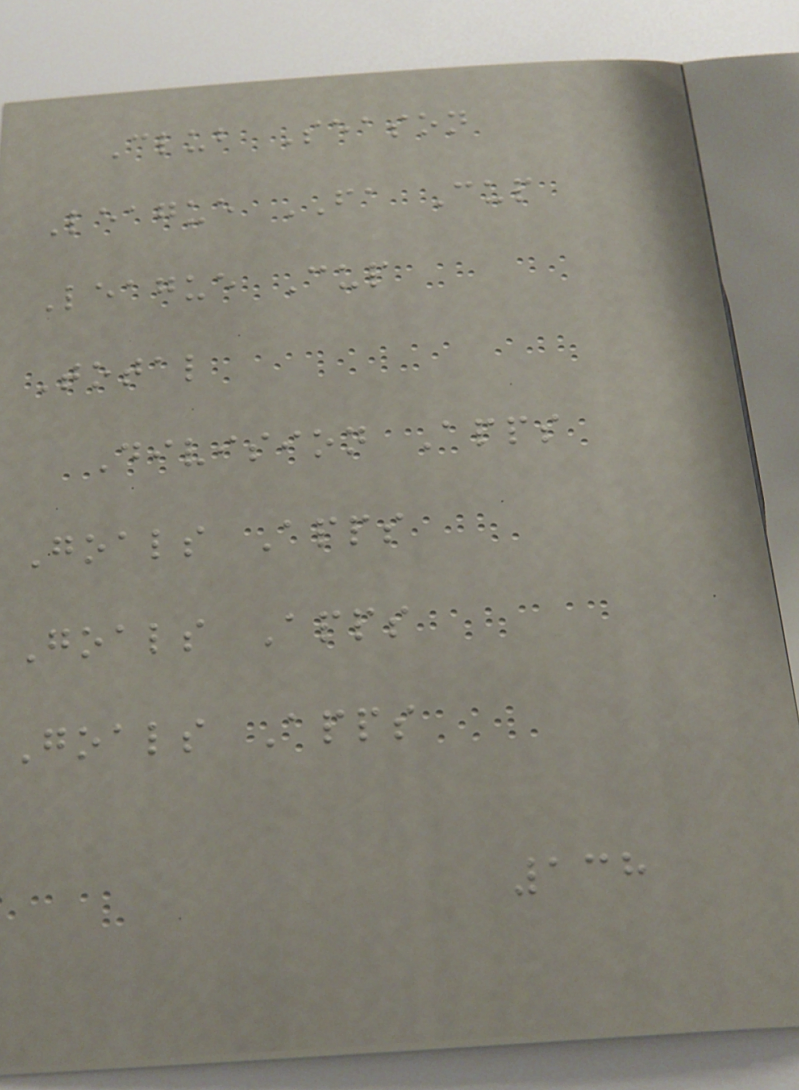Club Season
League FA Cup
League Cup
Total
Division Apps
Goals Apps
Goals Apps
Goals Apps
138
